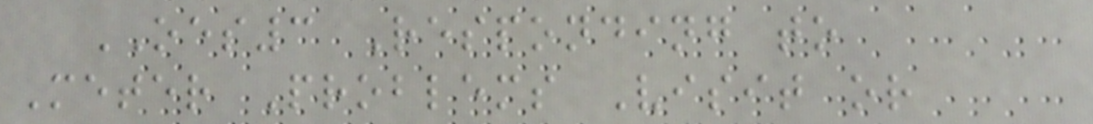OES3 Responding to
Meter Problems Visit or
